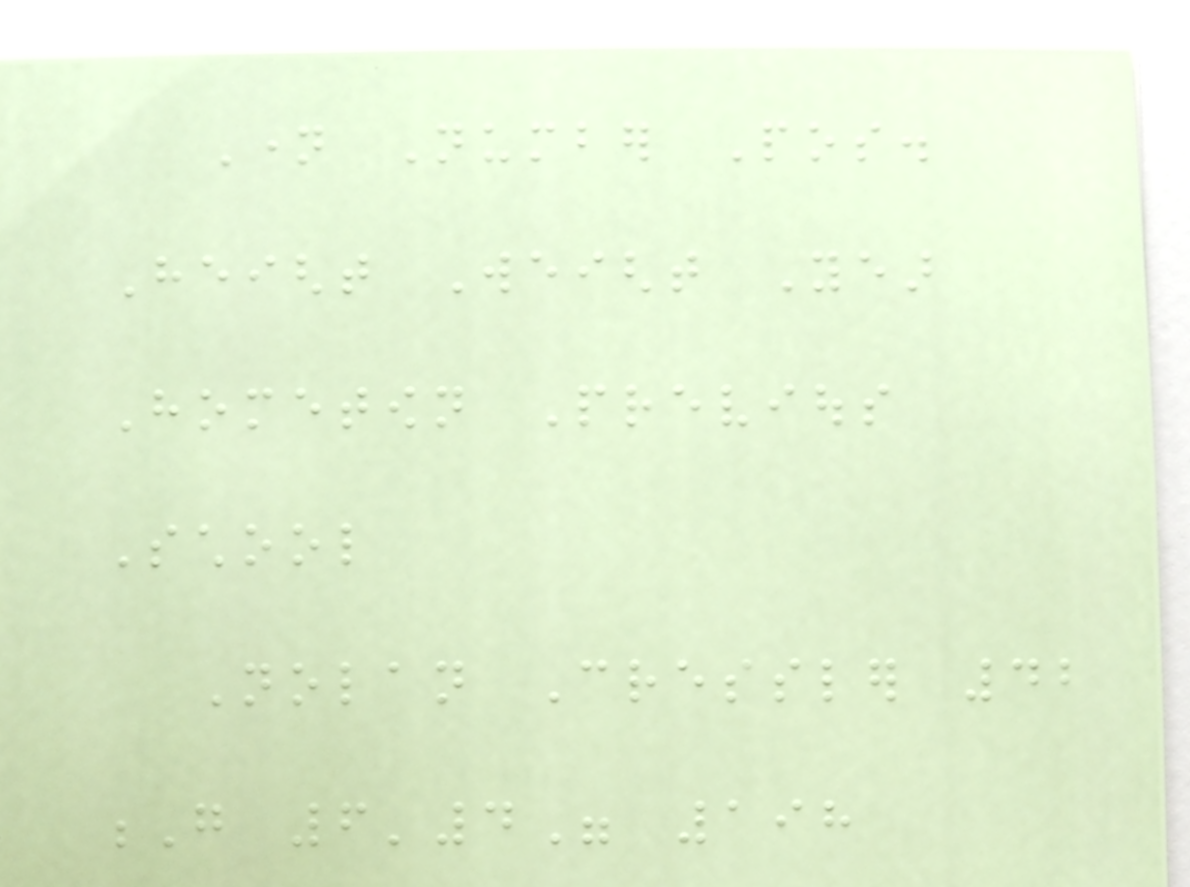Name Number Pos.
Height Weight Year
Hometown Previous
School
Nolan Cressler 42
G 6'4" 198
